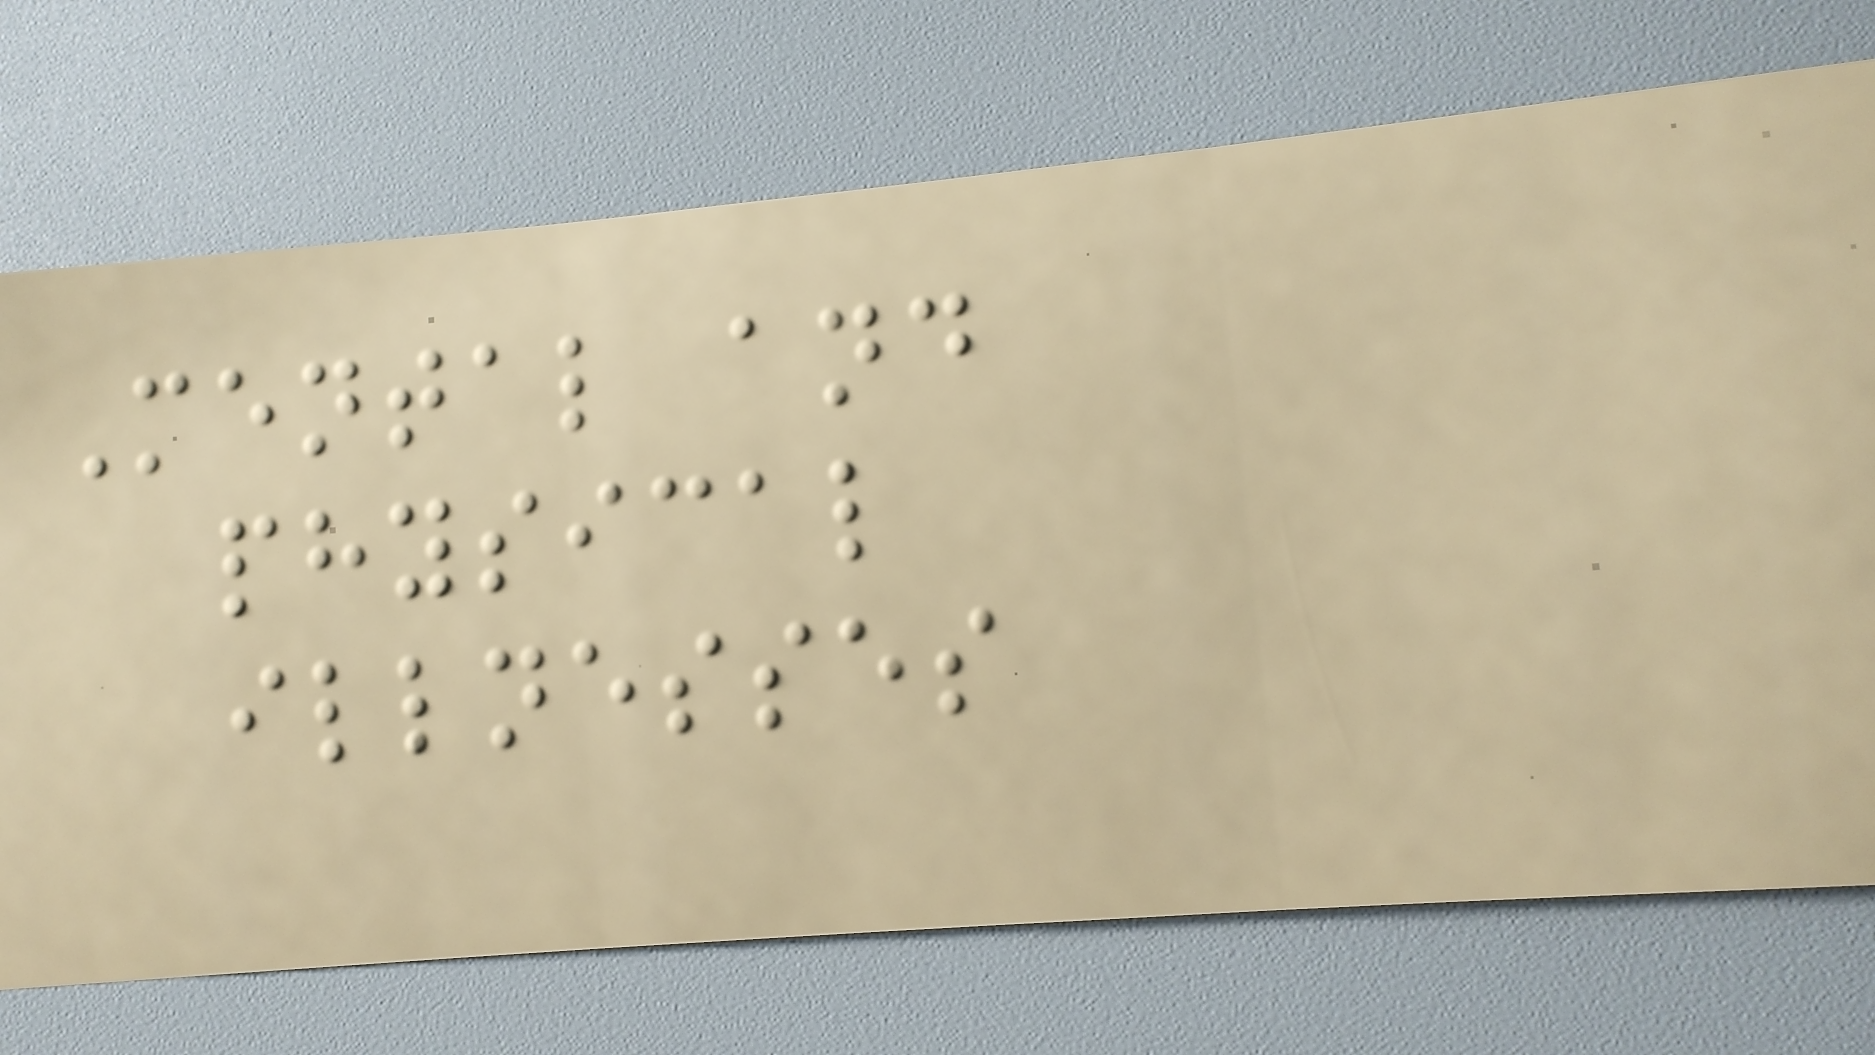Mental and
physical
illnesses
